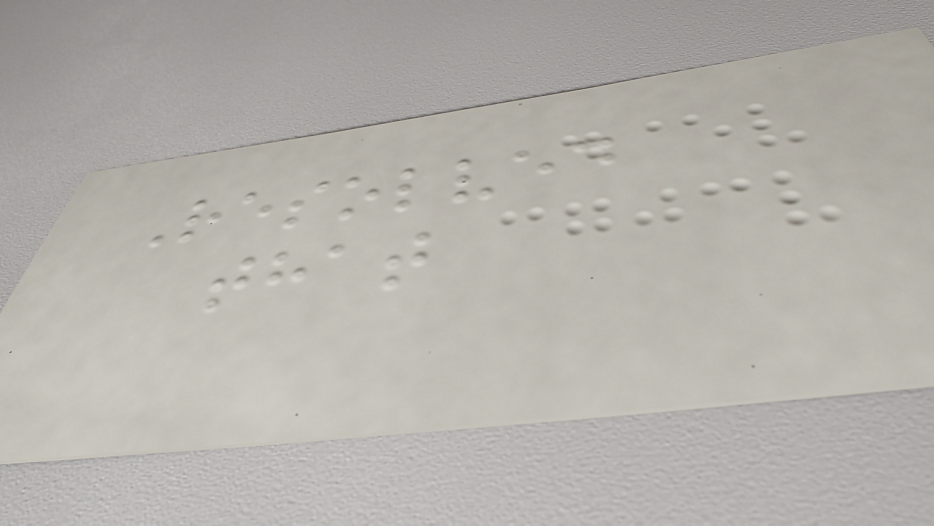Resolved
that
